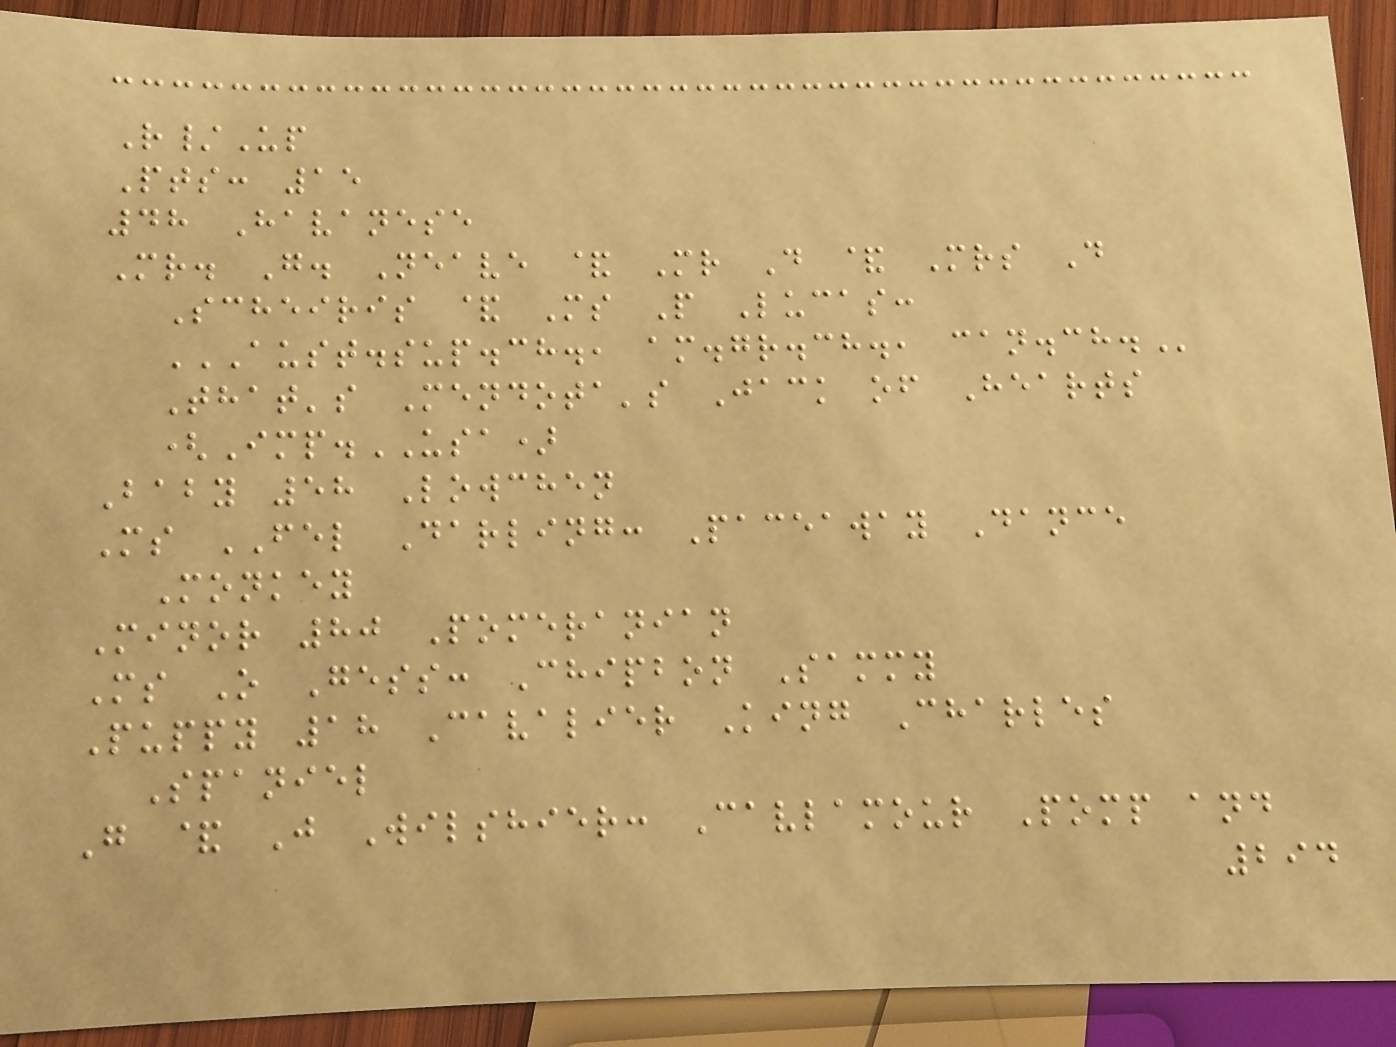R/Up
Pts: 15
48 Havanese
Mr. G. Neave & Mr D & Mrs D
Scheiris & Ms P Lucas:
AUST.SUP.CH., AM.GR.CH., CAN.CH.
That's Mendota's Jack of Hearts
(Imp.USA)
Baby 58 Lowchen
Ms FEL Darling: Paceaway Dance
Monkey
Minor 80 Pomeranian
Ms O Gess: Chipbon Sammy
Puppy 18 Cavalier King Charles
Spaniel
G & J Wilshier: Cavlamour Pomp and
294
